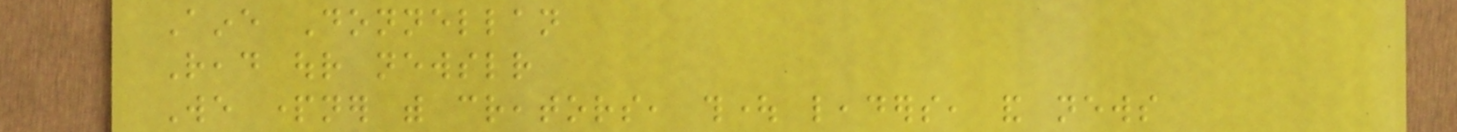Aine Donnellan
Read our newsletter
We partner with creators, thought leaders, and news
